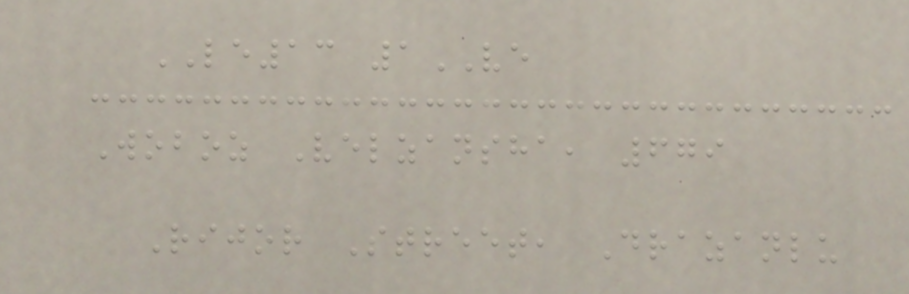LE13 1VE
Woboz Velzansha, 679
Rijor Street, Drazanlu
